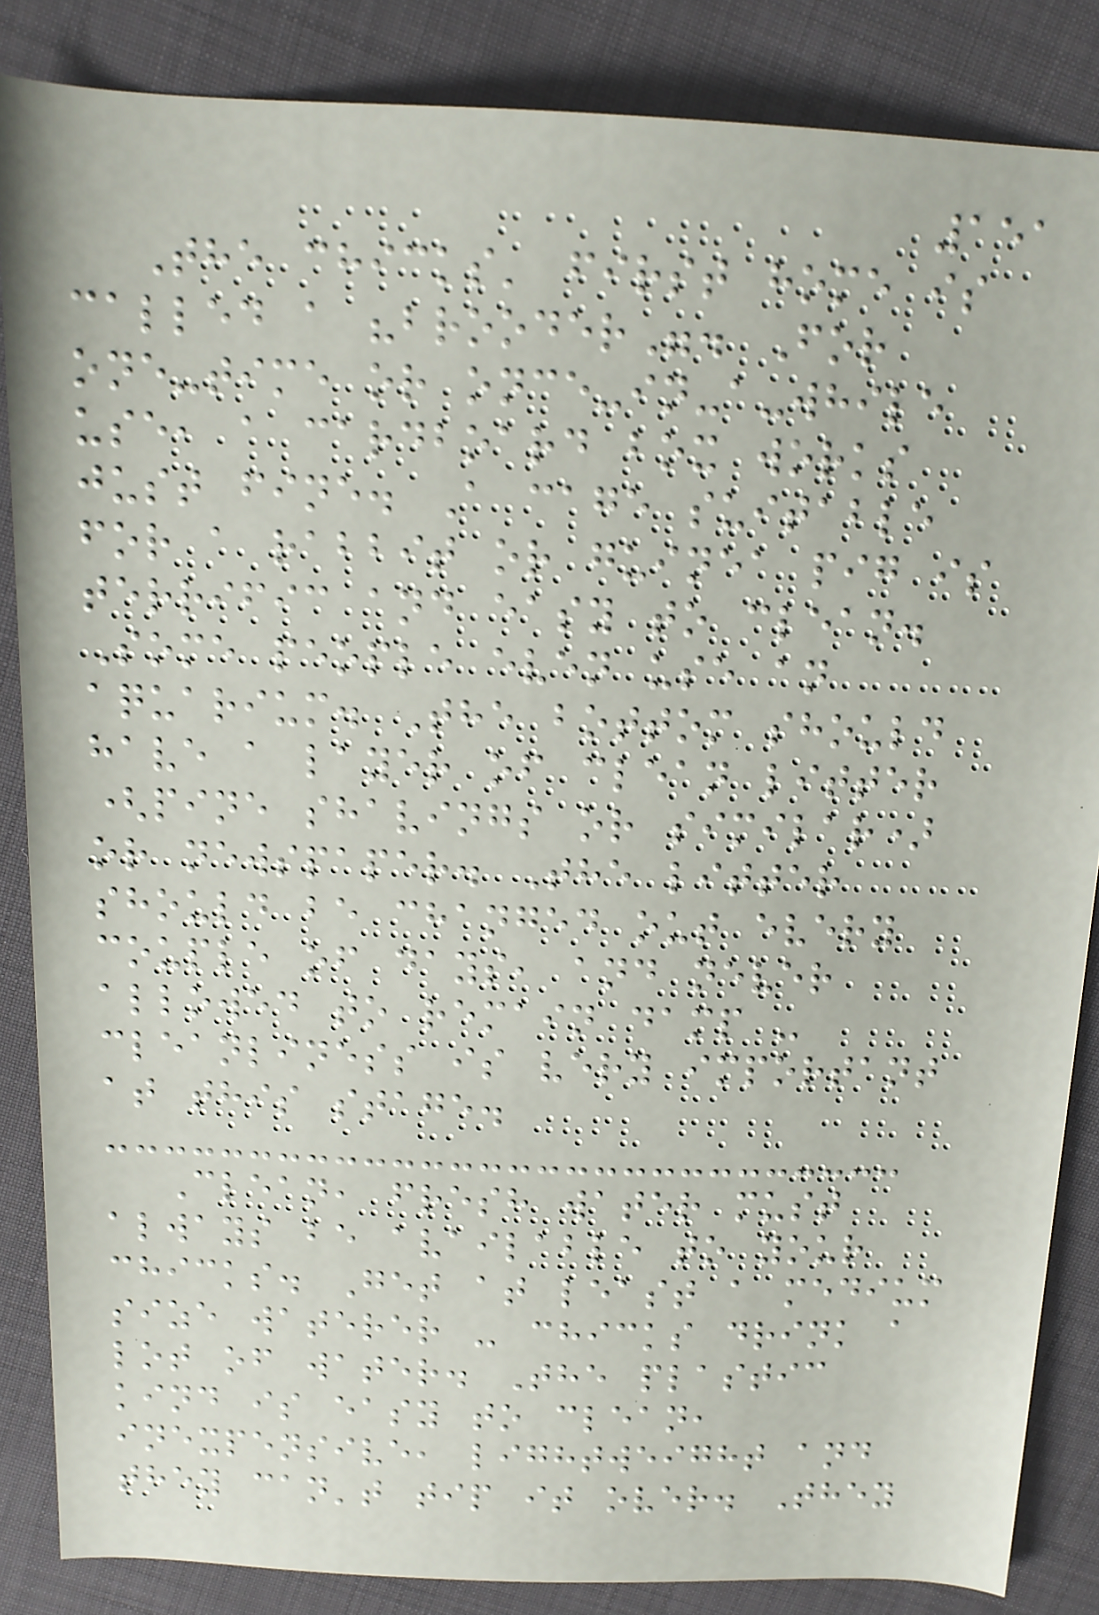151
The chicks' first home is
called a "brooder". For
one-time or once-in-a-while
use, a cardboard box works
just fine. A cage suitable
for a rabbit or guinea pig is
terrific and easy to clean.
Some people even use an
aquarium. The bottom should
have a layer of clean litter
(pine shavings or similar)
or newspaper. The litter
should be changed out every
couple of days, and never
allowed to remain damp -
cleanliness is very important
at this stage.
Clean, fresh water must
always be available to your
chicks. Get at least a medium
size waterer - chicks drink a
lot of water. The plastic
kind is easy to clean,
inexpensive, lightweight and
they can't tip it over. They
